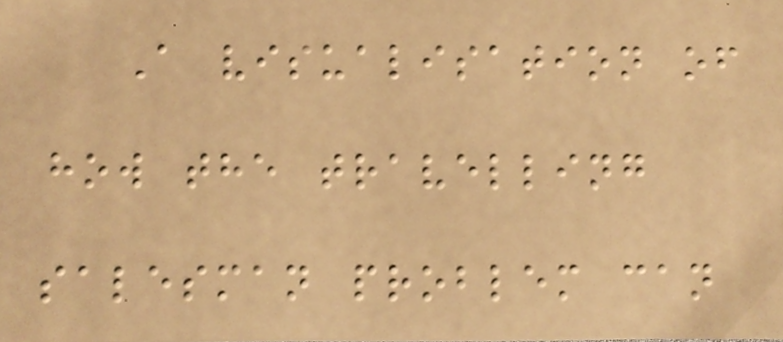A visualisation of
how the travelling
salesman problem can
